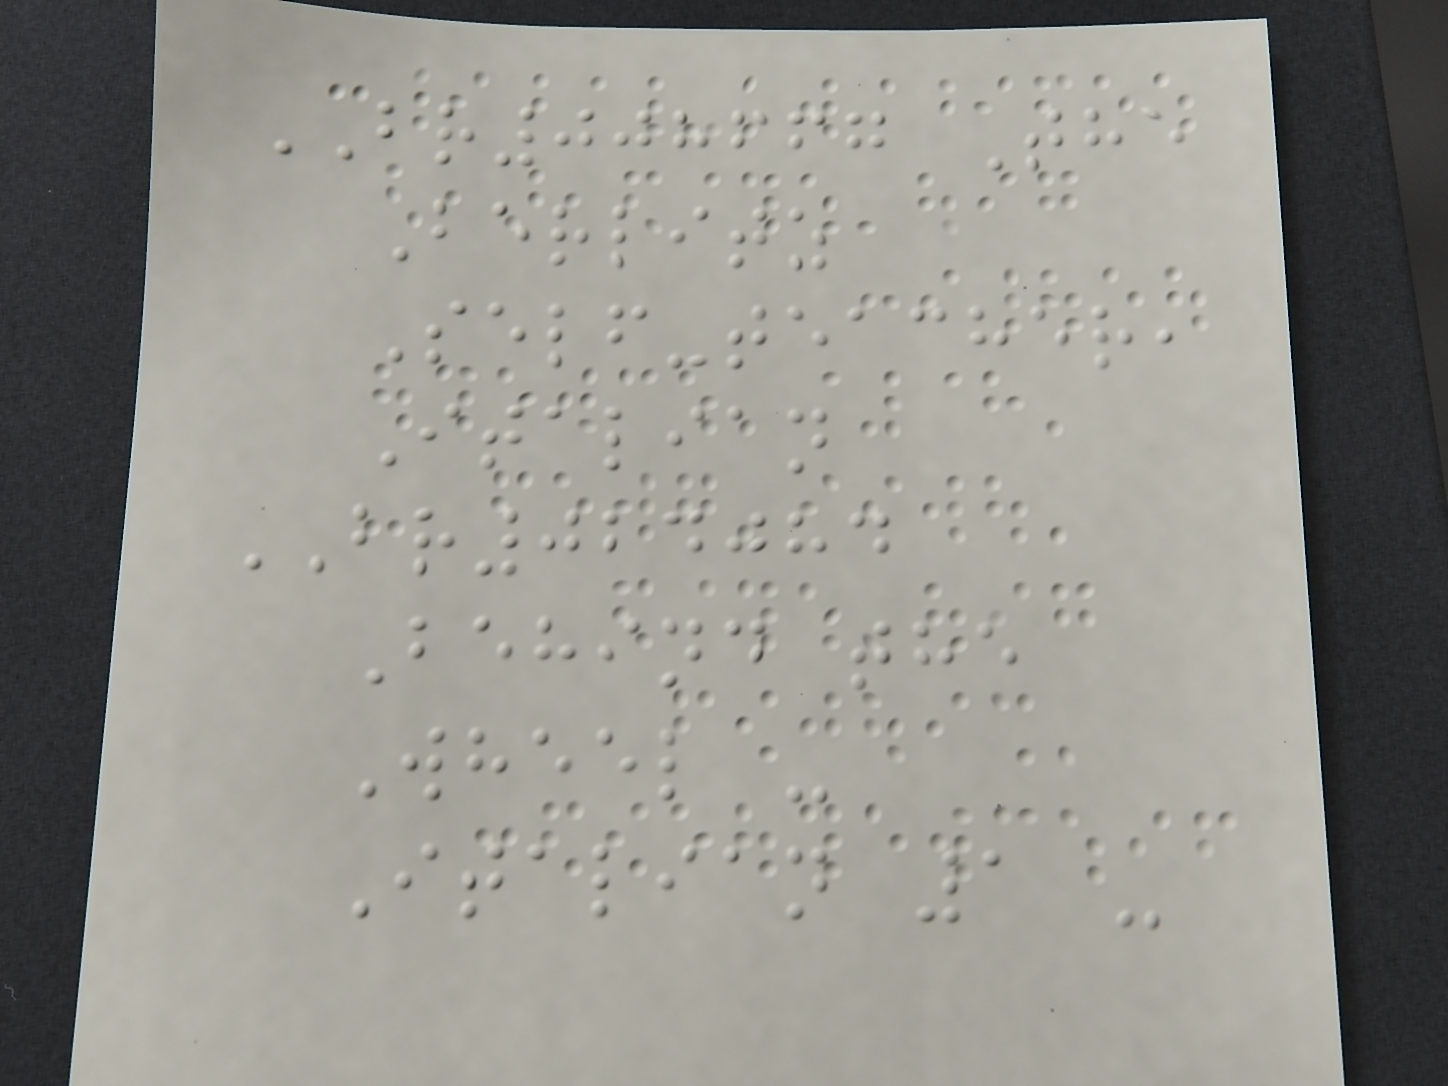BR008667 The
Berlitz
Self-teacher,
Italian
BR024084
Behind the
Wheel -
Italian 1 -
